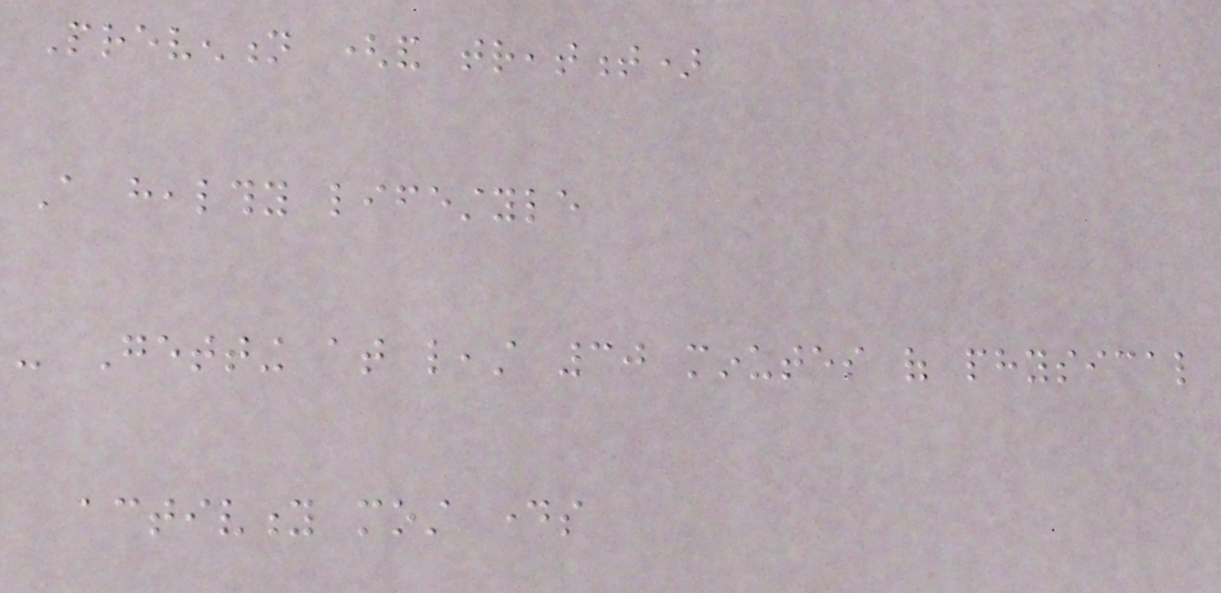Prevention (and treatment)
A healthy lifestyle
- Getting at least 30 minutes of physical
activity most days
